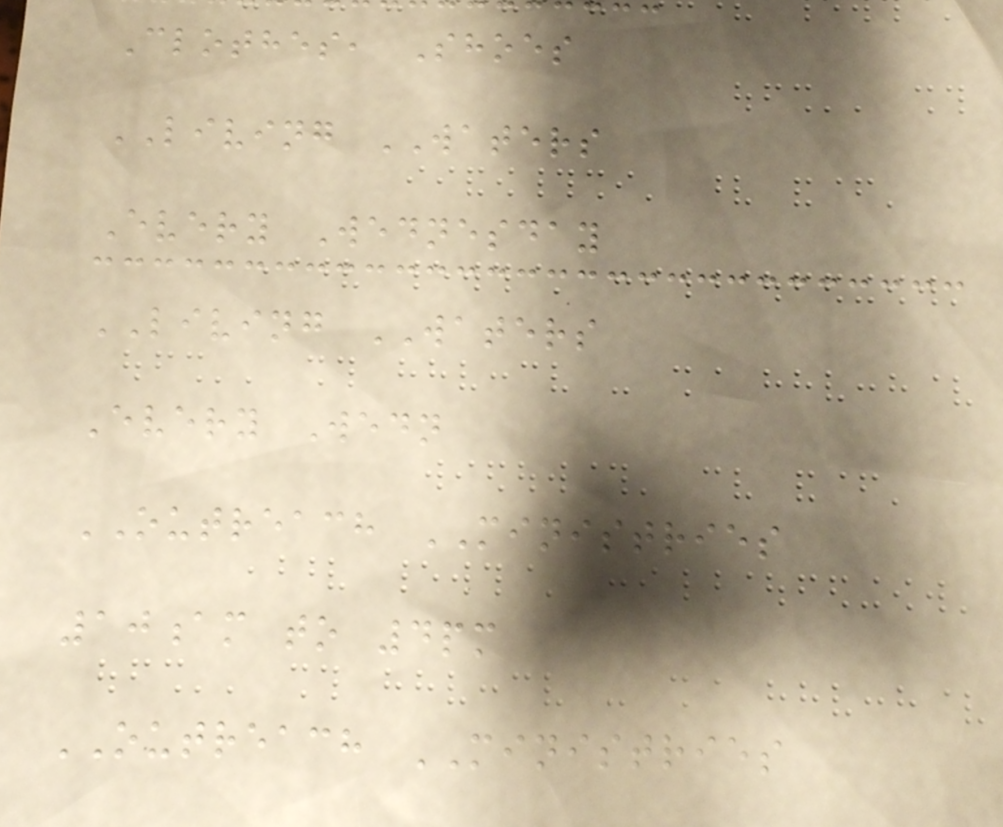Clothes, Shoes
LIVING WATERS
Every Wednesday
LIVING WATERS
Every Wedn
OUTREACH MINISTRIES
10am to 4pm
OUTREACH MINISTRIES
